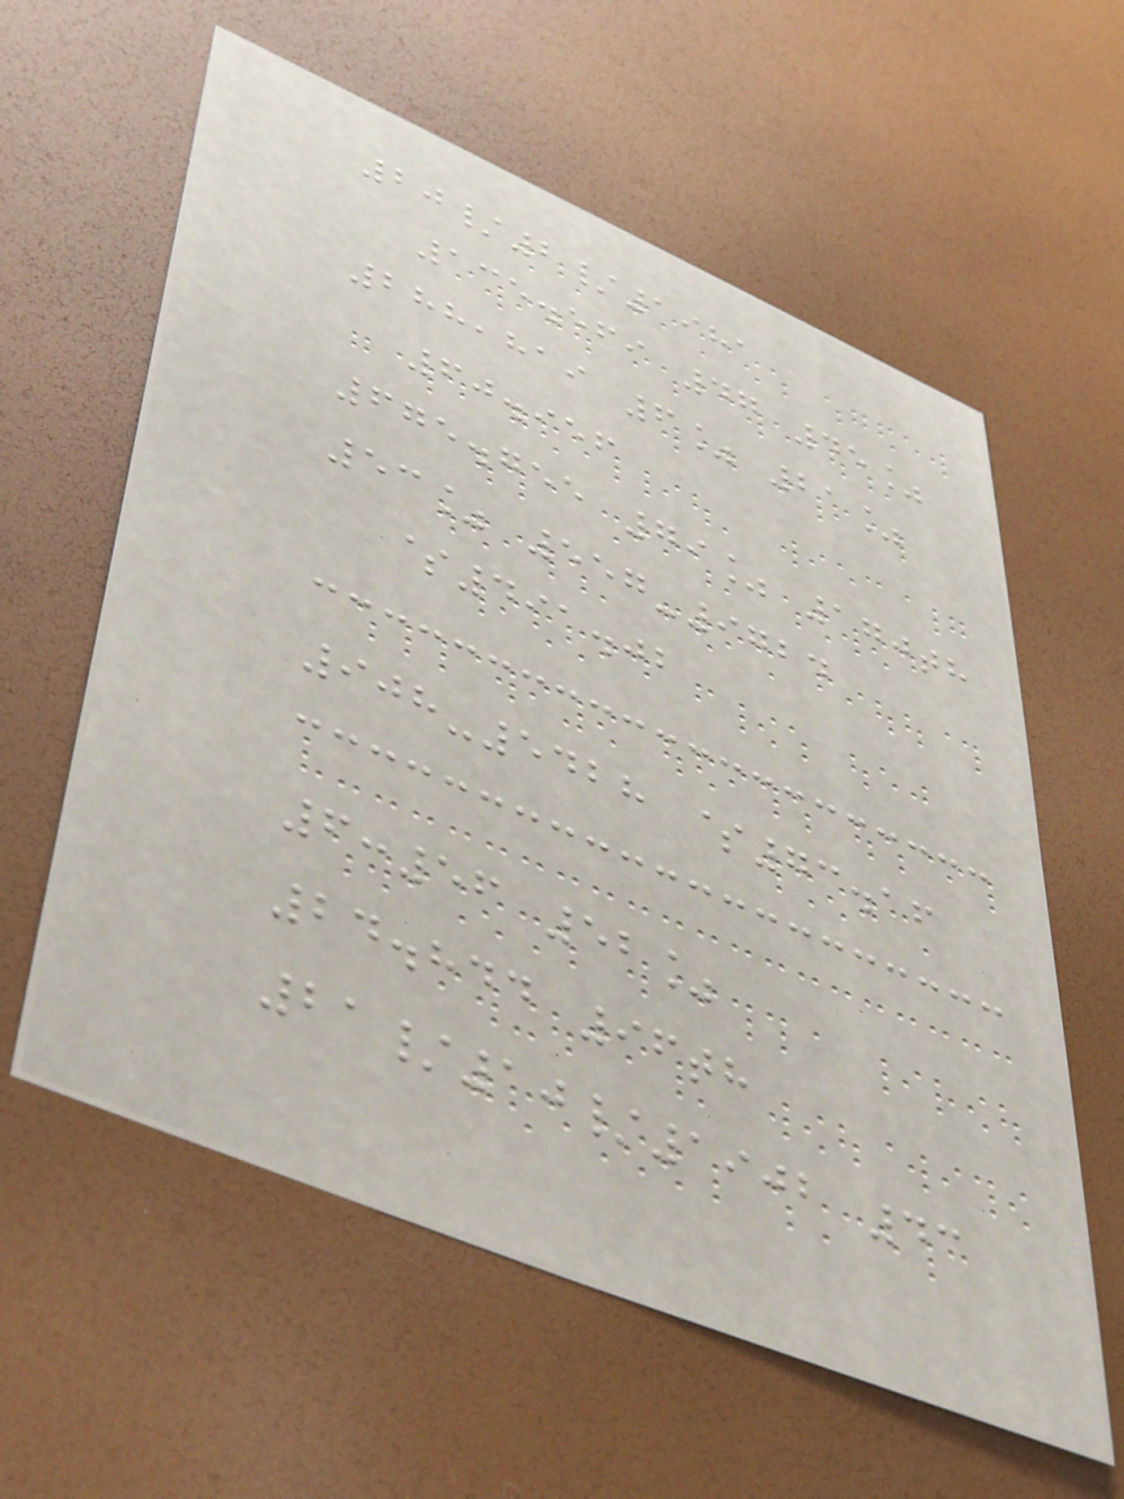20/2/1981
135.569 47 45%
288,819 6% 21%
60.956
675.755 79% 170th
53% 557-9724
$491.02
908-5428 $73.16
6:56 52%
24.844 96th
21/10/1902 43
